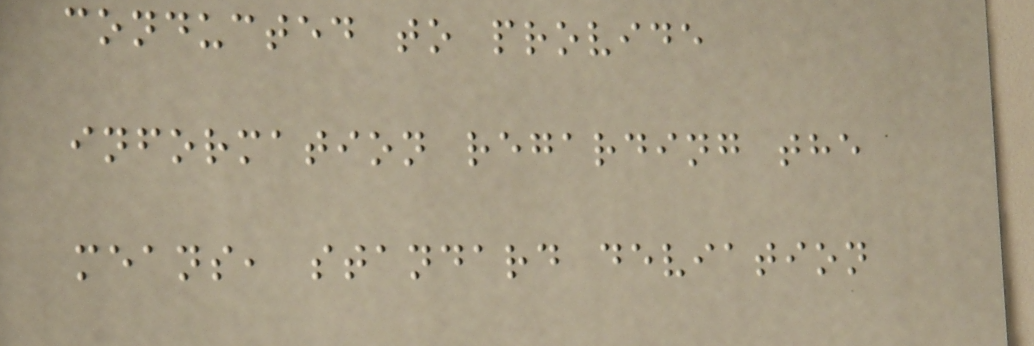conducted to provide
information regarding the
means, standard deviation
